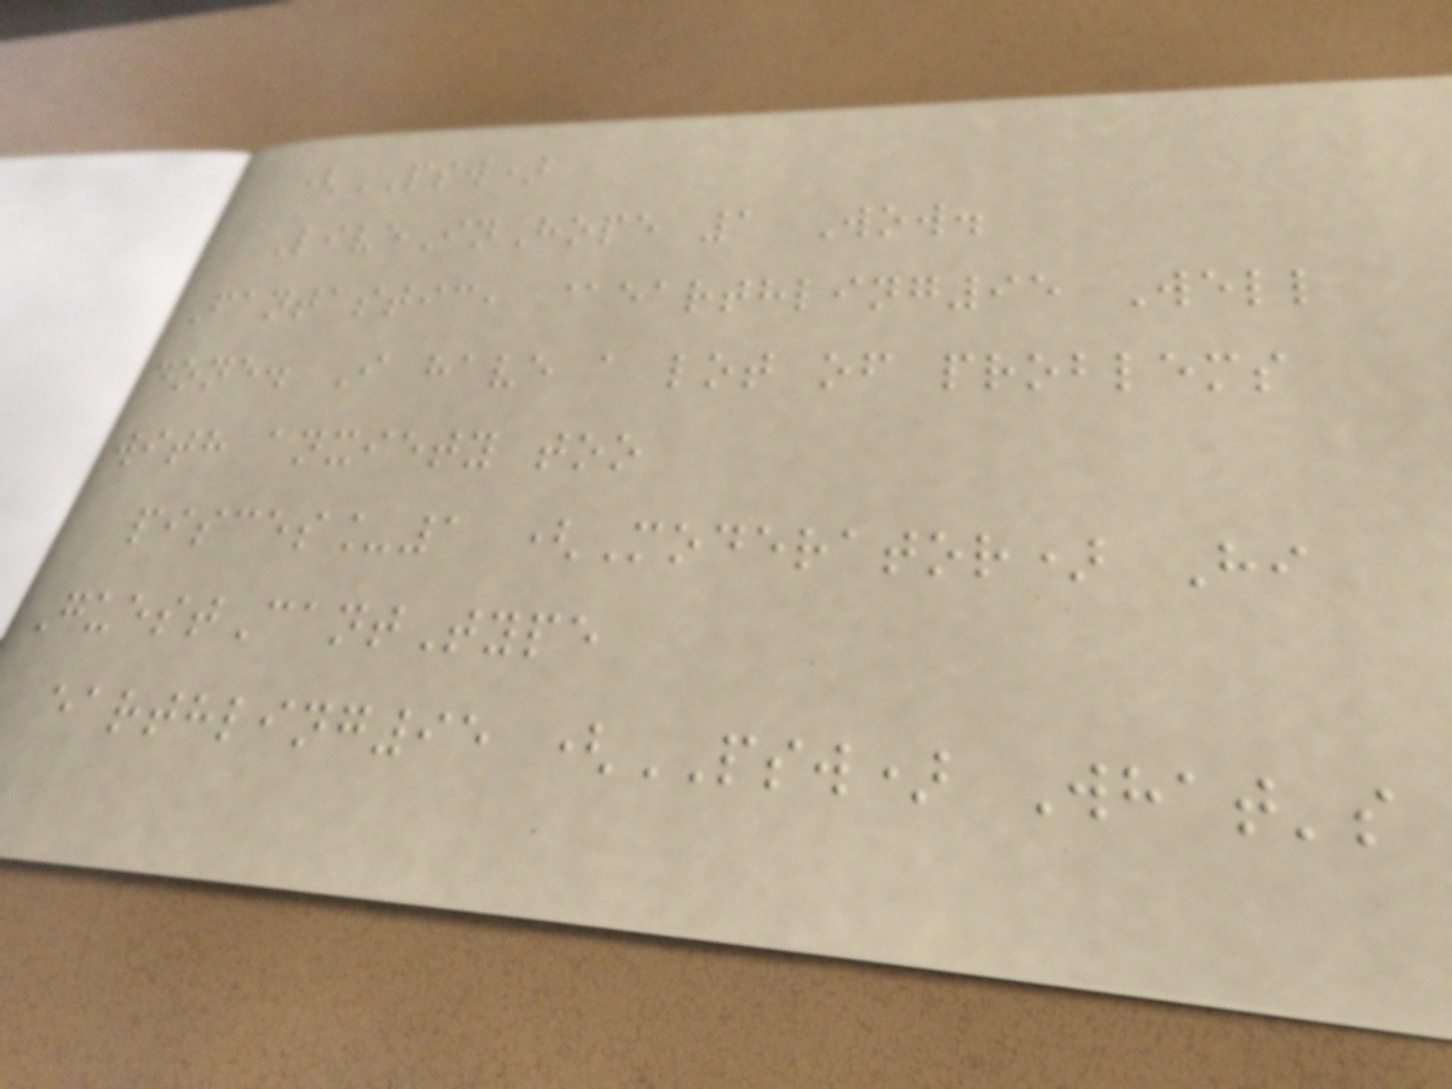(PSW)
LiveInHope 1 Wow.
Fantastic, @earthling95 Well
done. I have a lot of problems
with anxiety too
pisces_1 (Moderator) Hi
GuestCantType
earthling95 (PSW) What's
